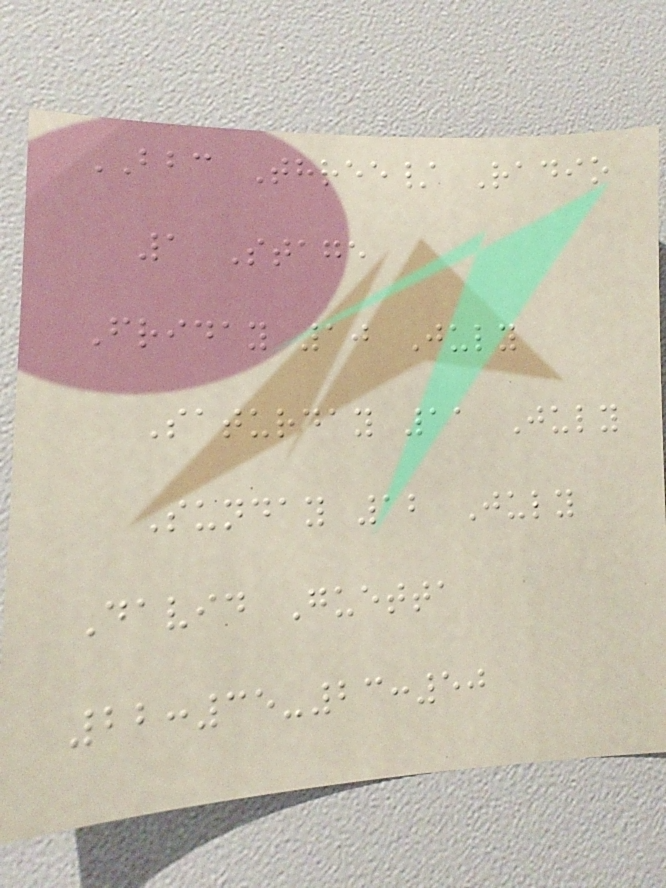BBC Three/ Radio
1 Stage
Friday 10 July
Saturday 11 July
Sunday 12 July
David Guetta
22:35-23:50
